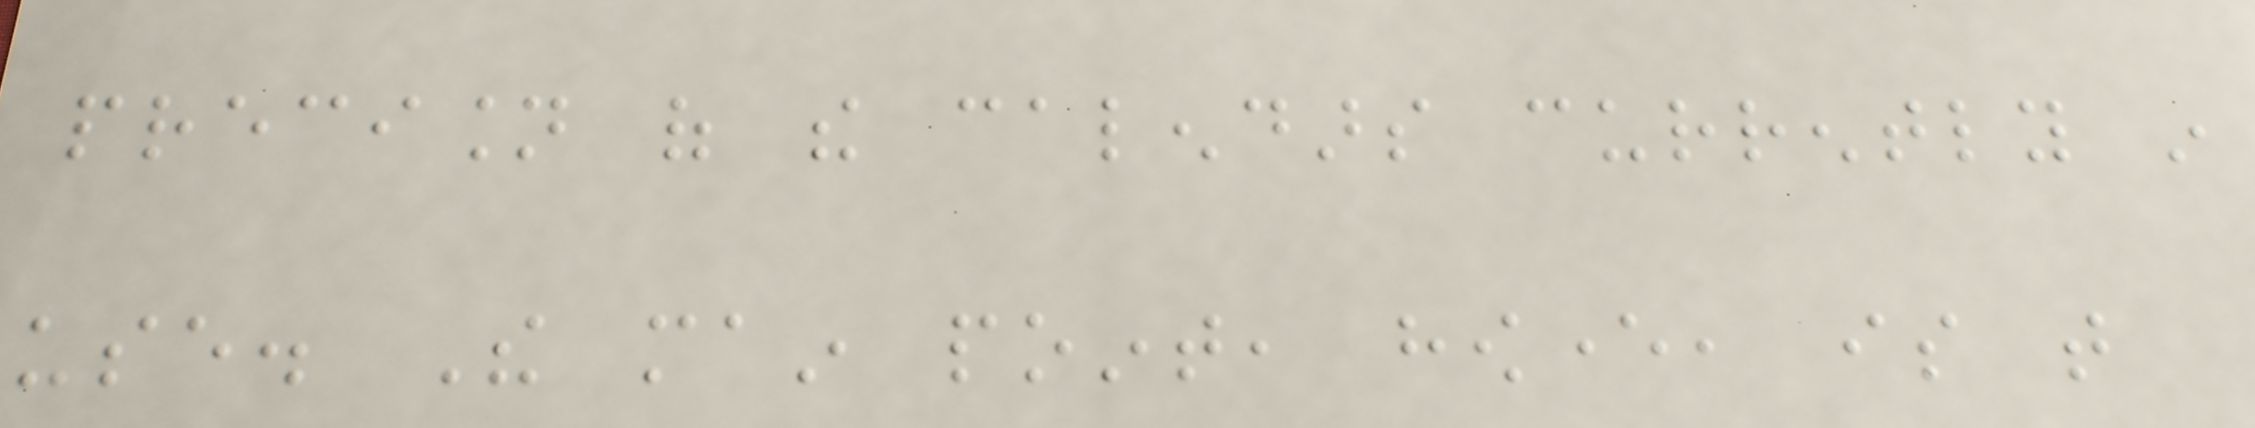precision of the calendars currently in
use. The main point, however, is that
